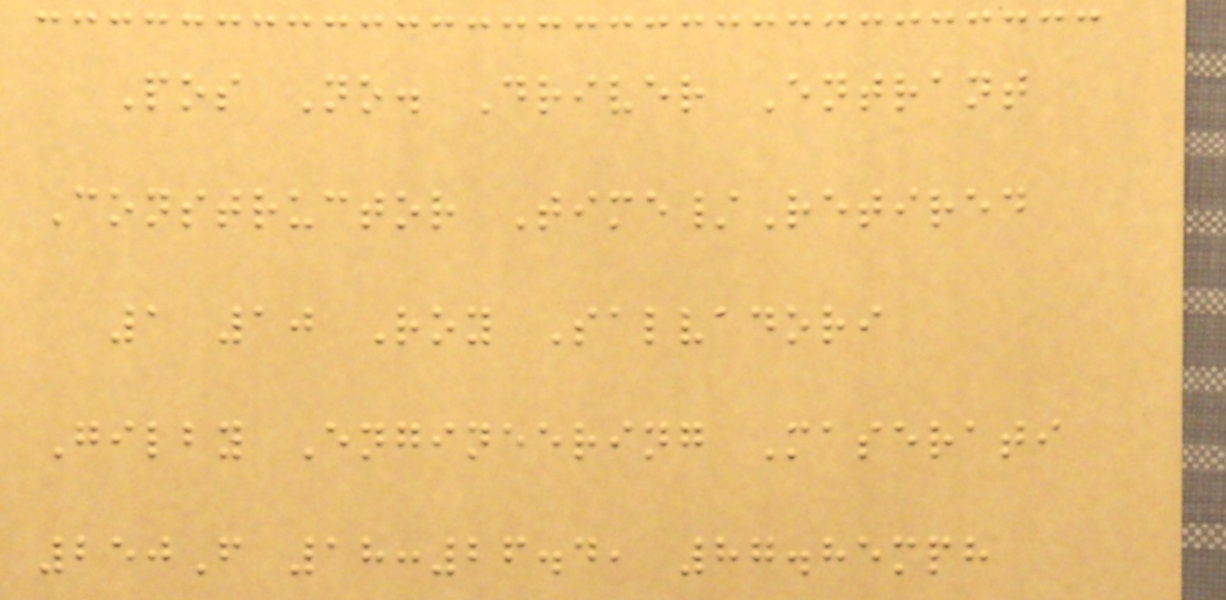Pos No. Driver Entrant
Constructor Time/Retired
1 10 Roy Salvadori
Gilby Engineering Maserati
250F 18:26.4, 87.85mph
